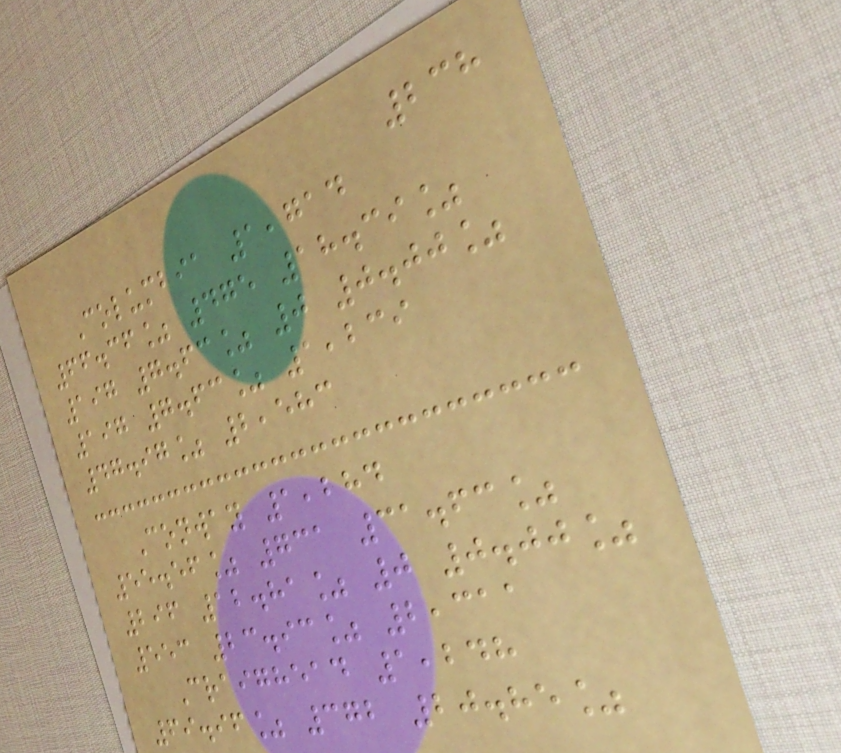238
Columbia 1,714
66.36% 475 18.39%
197 7.63% 0 0.00%
197 7.63% 1,239
47.97% 2,583
Conway 1,284
55.56% 731 31.63%
296 12.81% 0 0.00%
553 23.93% 2,311
Craighead 1,248
69.96% 372 20.85%
